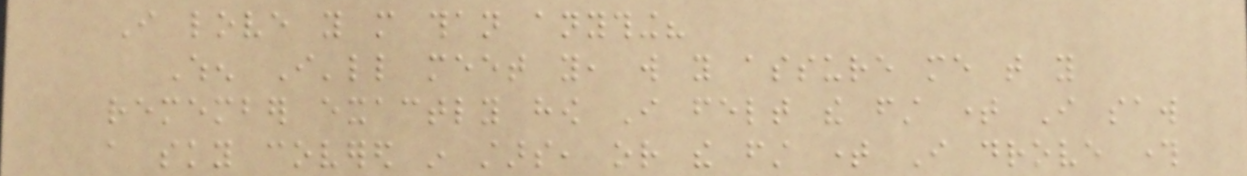I love you more than anything?
When I'll meet you, will you assure me that you
remember exactly how I felt the first time I saw
a sky covered in stars, or the first time I drove through
